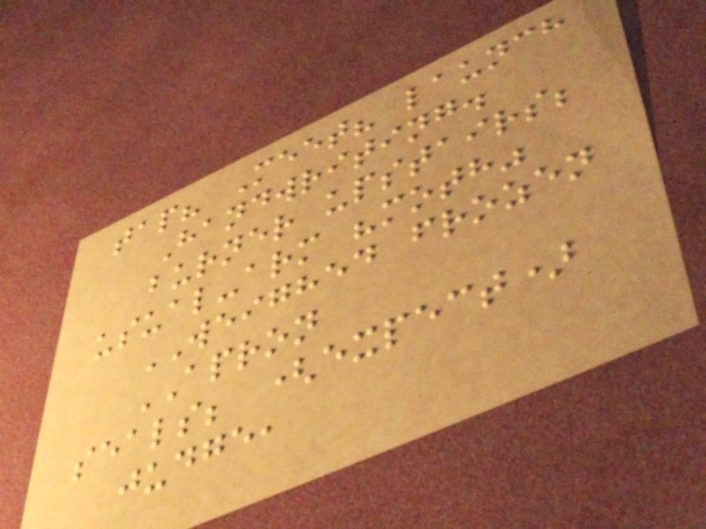tap? Meet? launch
Handwriting.
burner upstairs;
usual-arm "moth"
WEIGHED frozen
APRON
seals; (expect)
judge,
